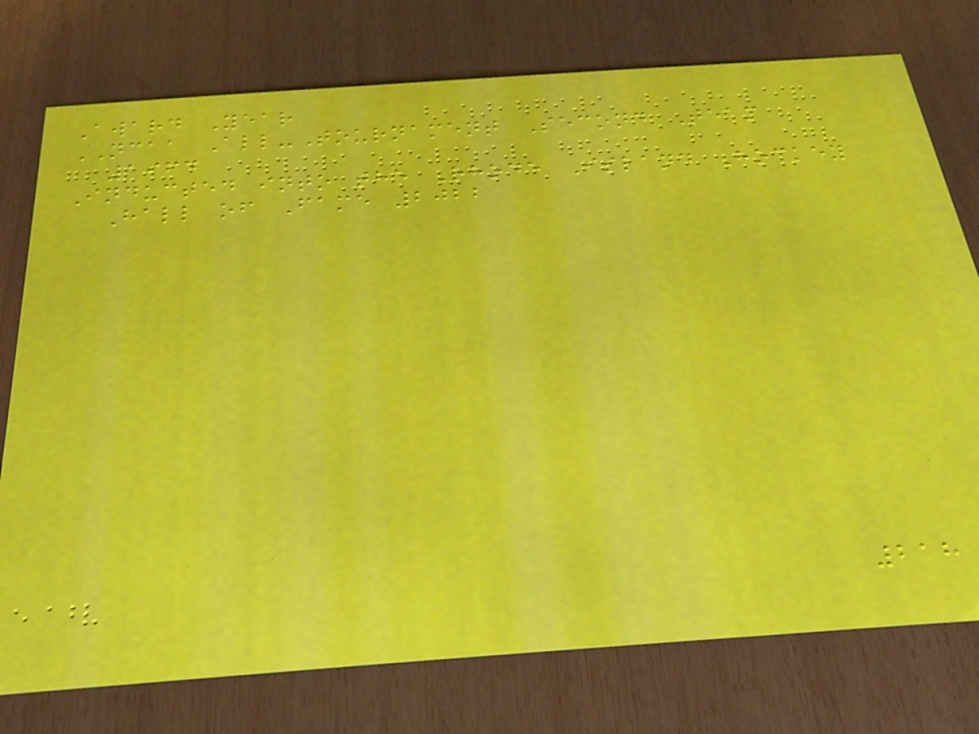Award Year
NCAA All-Tournament Second Team
1964
Inducted into the Rhode Island Hockey
Hall of Fame 2022
218
